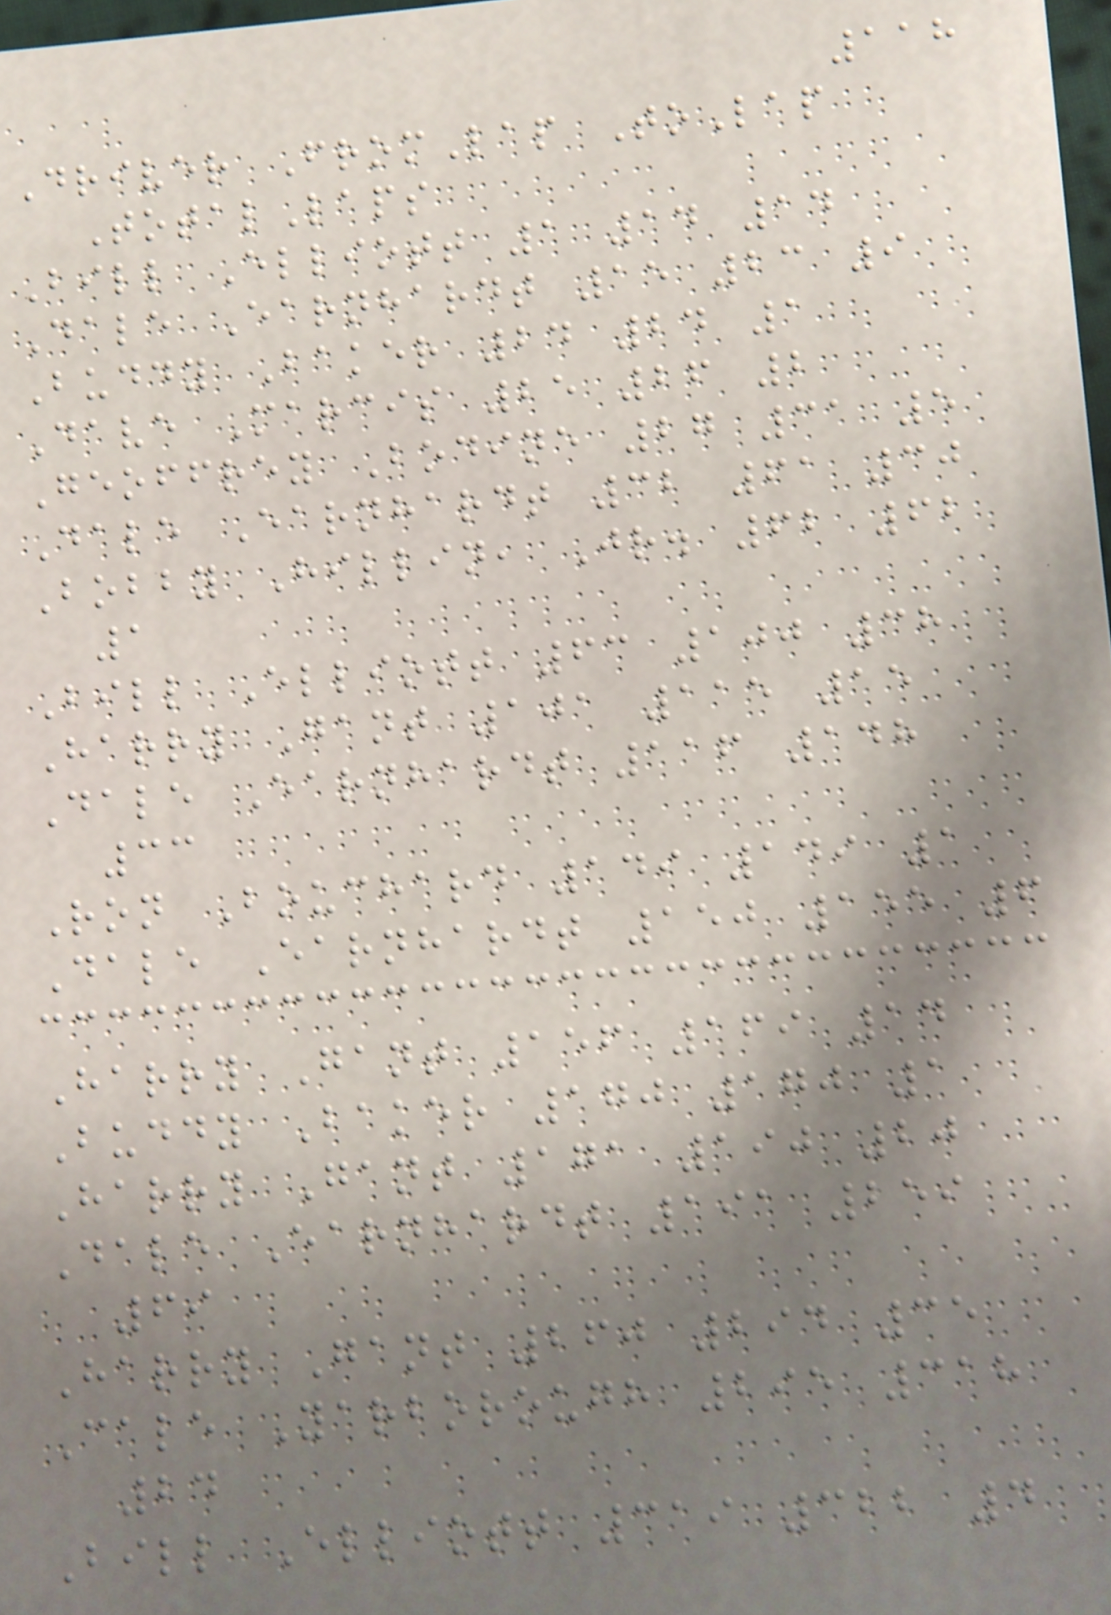118
Driver FromLap ToLap
TotalLaps
Bill Elliott 1 14 14
Dale Earnhardt 15 23 9
Buddy Baker 24 24 1
Dave Marcis 25 26 2
Geoffrey Bodine 27 31 5
Dale Earnhardt 32 61 30
Bobby Hillin, Jr. 62 62
1
Bill Elliott 63 100 38
Harry Gant 101 115 15
Dale Earnhardt 116 148
33
Ron Bouchard 149 149 1
Dale Earnhardt 150 155 6
Harry Gant 156 169 14
Buddy Baker 170 170 1
Harry Gant 171 190 20
Dale Earnhardt 191 259
69
Harry Gant 260 294 35
Cale Yarborough 295 318
24
Bill Elliott 319 322 4
